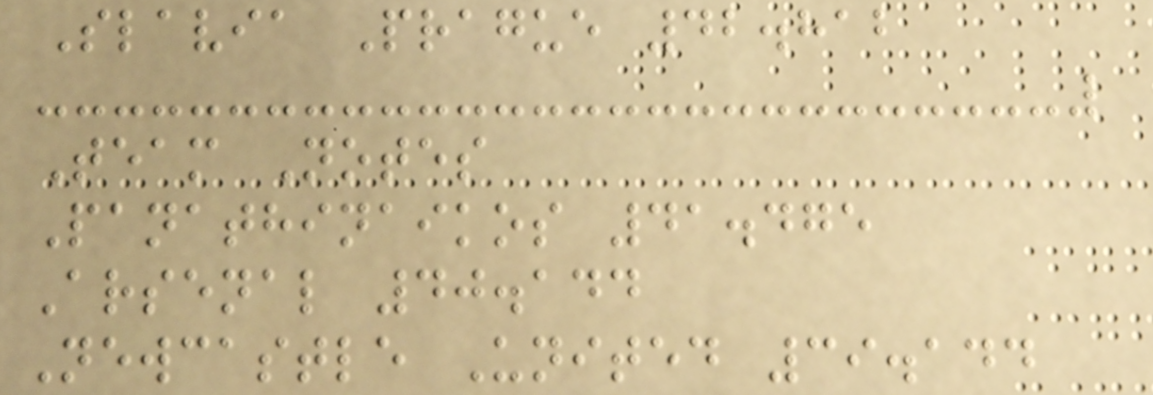Slavia Prague 42.812
Team Notes
Panathinaikos 41.475
Arsenal 40.144
Newcastle United 39.144
